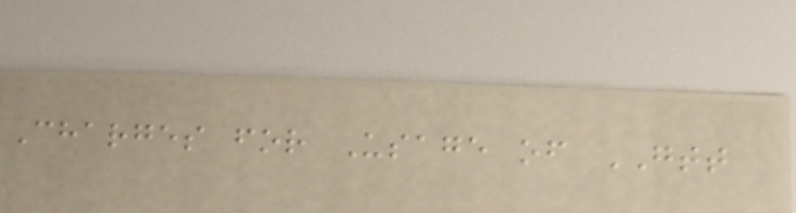Charges for Usage of GTT
